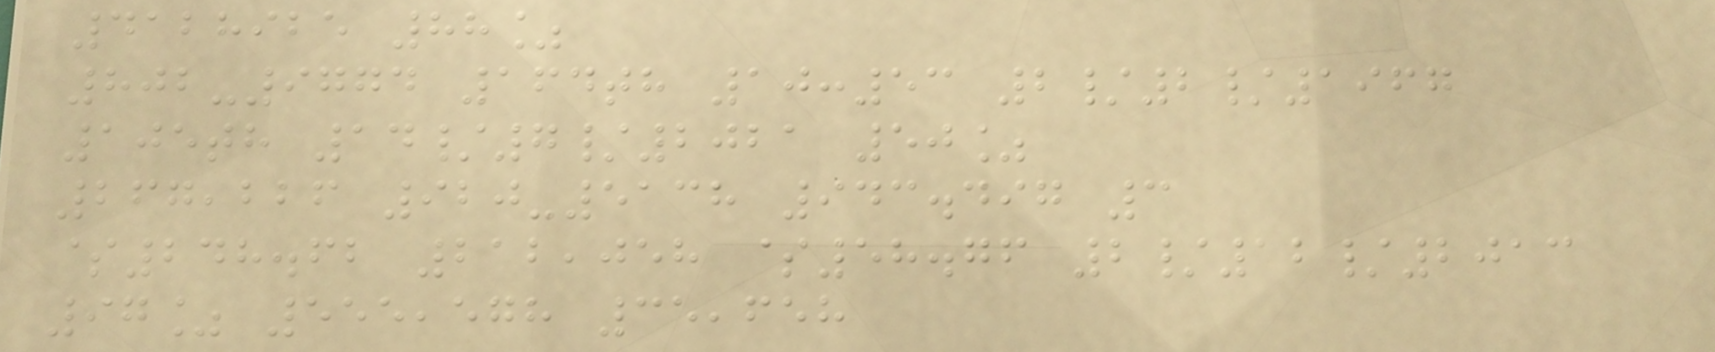4128925 88%
802-9774 164th 10:53 2/2/1967
105th 14/7/2021 50%
267,226 920-5138 943.497 3
$248.62 212,058 $58.76 2/12/2013
97% 555,578 35,658
